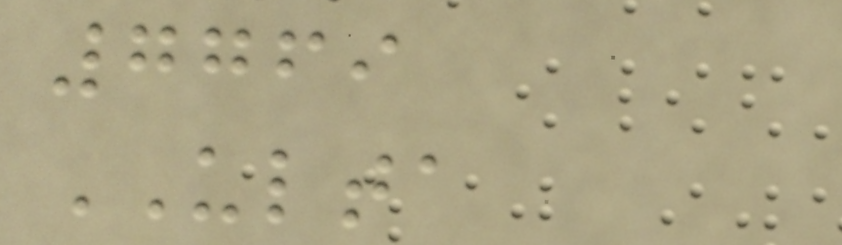7769
ULTA
